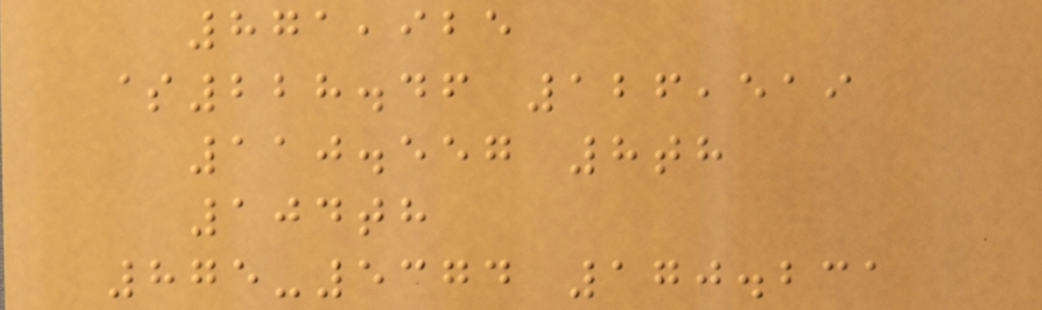871,925
$228.46 126,519
110.557 8th
104th
875-5374 170.231
